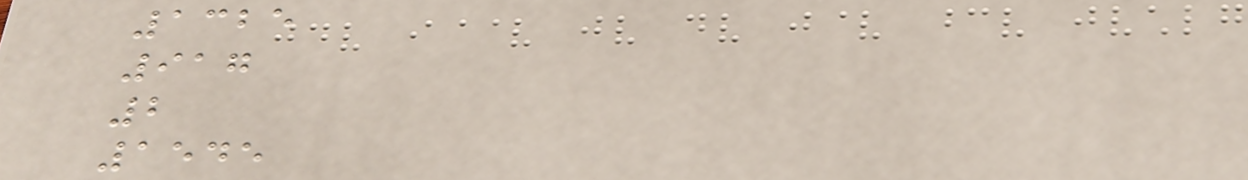1325
917
2
1545
